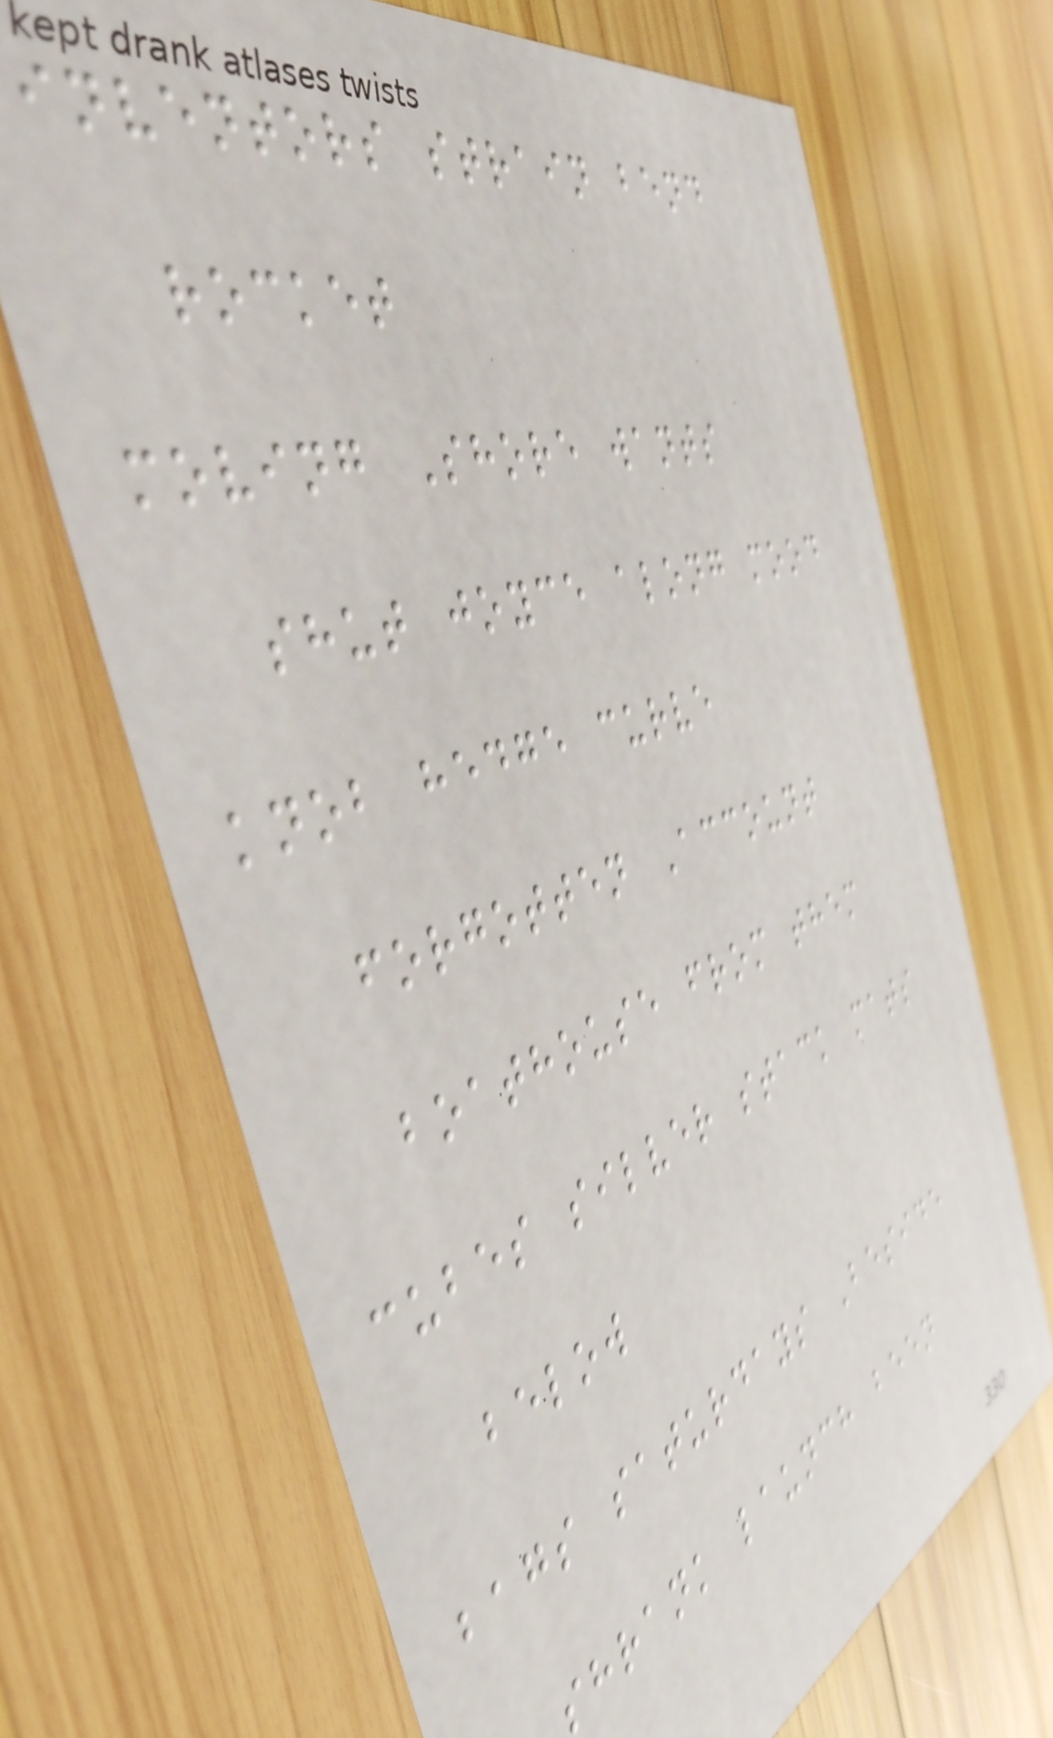inventors strain bend
rocket
moving Shore wants
shut joyce along mood
knob hedge curve
forgotten Account
boathouse from them
cubes silver stack mats
below
bags saturdays Beside
shrank launch been
